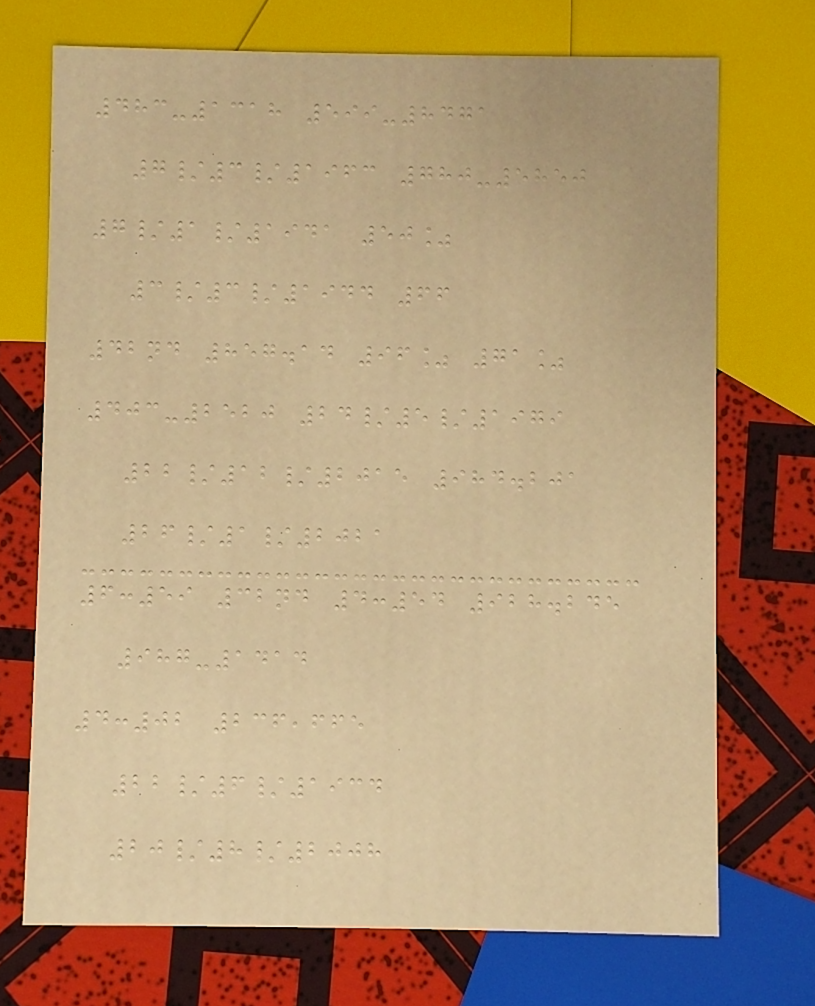483-1318 599-8471
7/3/1963 780-5850
7/1/1941 50%
3/3/1944 66
42nd 857.14 96% 71%
403-2520 24/5/1979
22/12/2015 984.201
26/1/2021
6:59 32nd 4:54 928.245
987-1414
4:02 236,665
22/6/1934
20/8/2008
